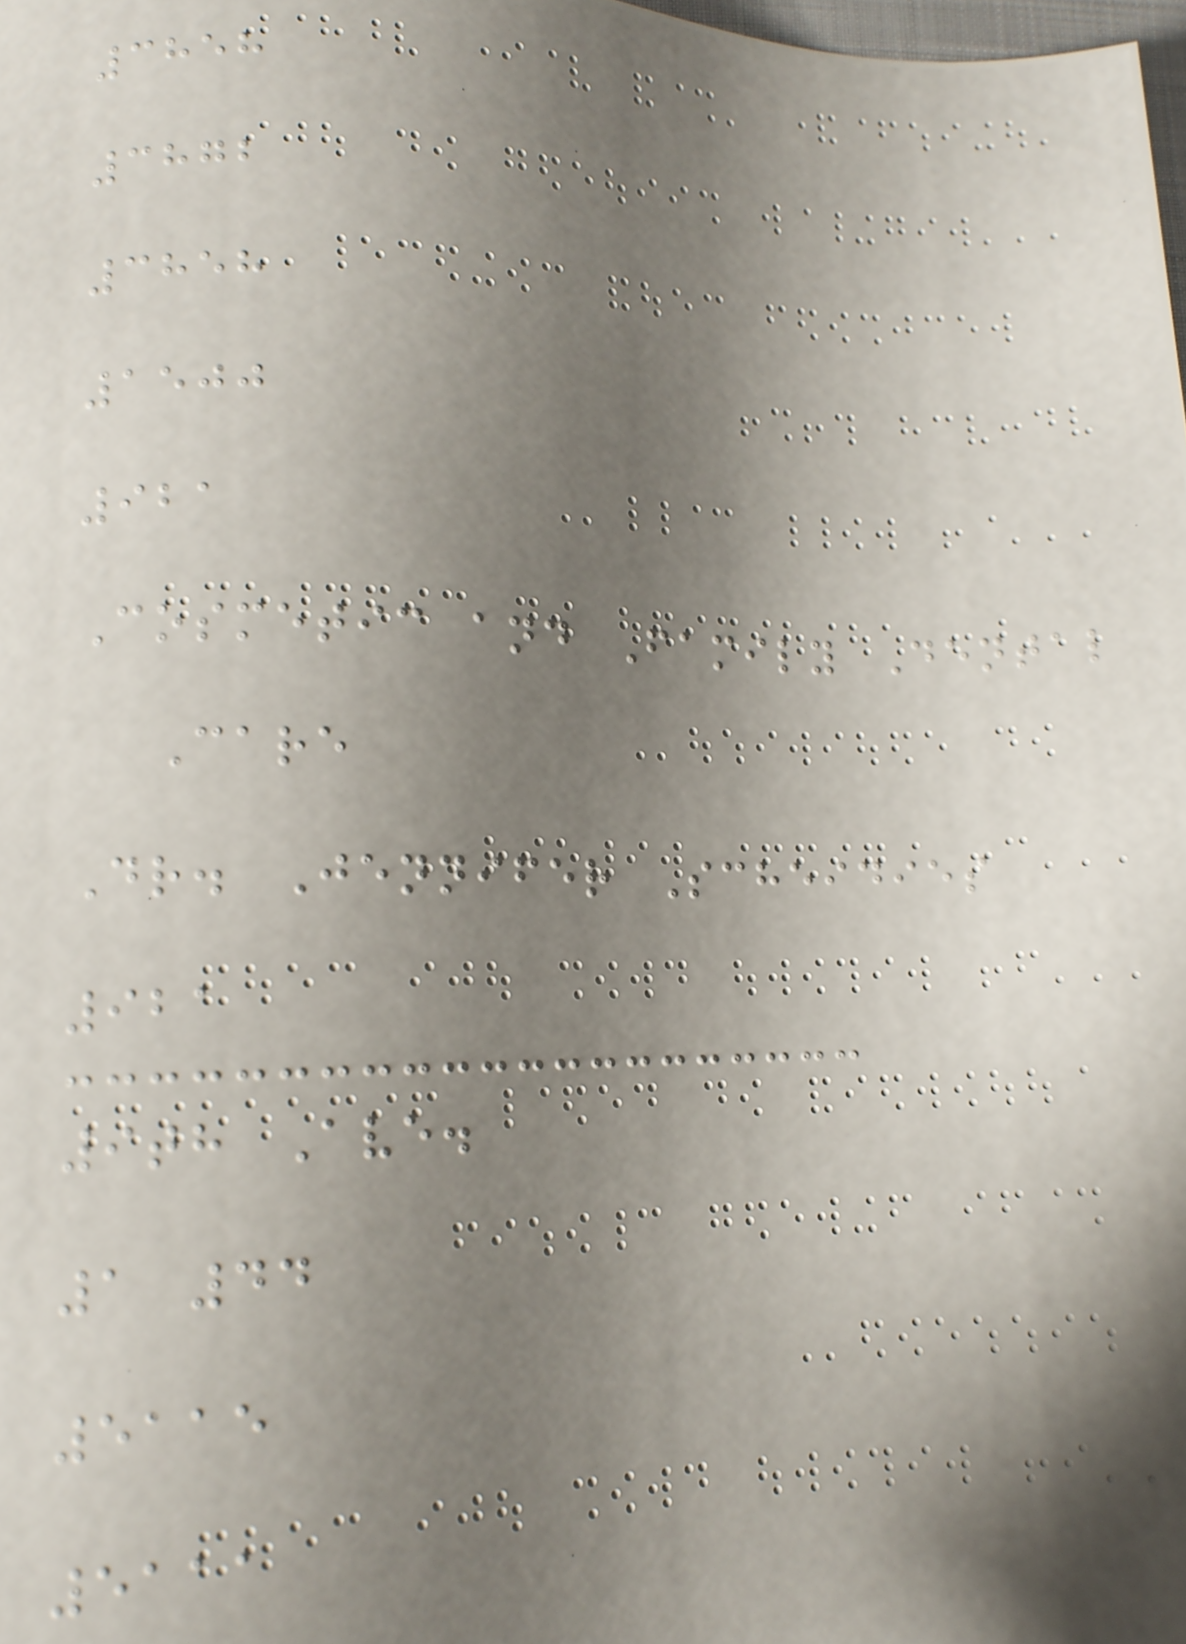3858
3872
3858
1500
921
Cosmetic and Family Dental
Care
Dr. Jennifer Scheidies
921
9th Ave.
1 44
5115
5111
